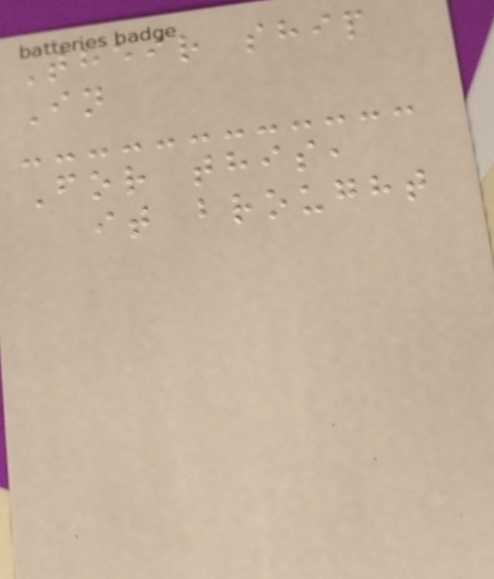Their ship
In
For this,
it brought
